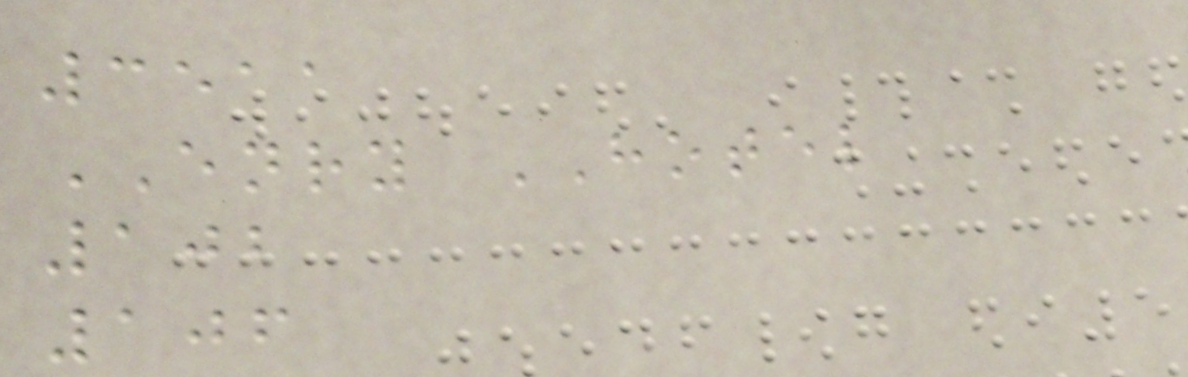3511
ENRY HOTEL
102
106
